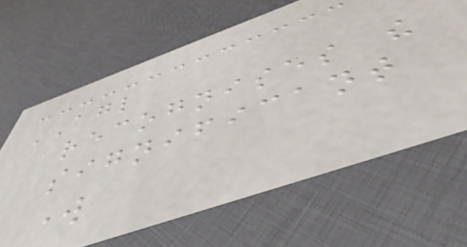AGL
recognises the
significant
work
